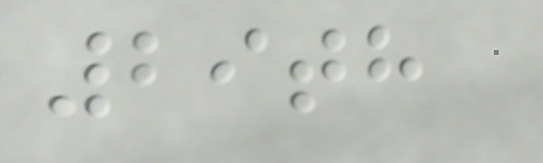29th
